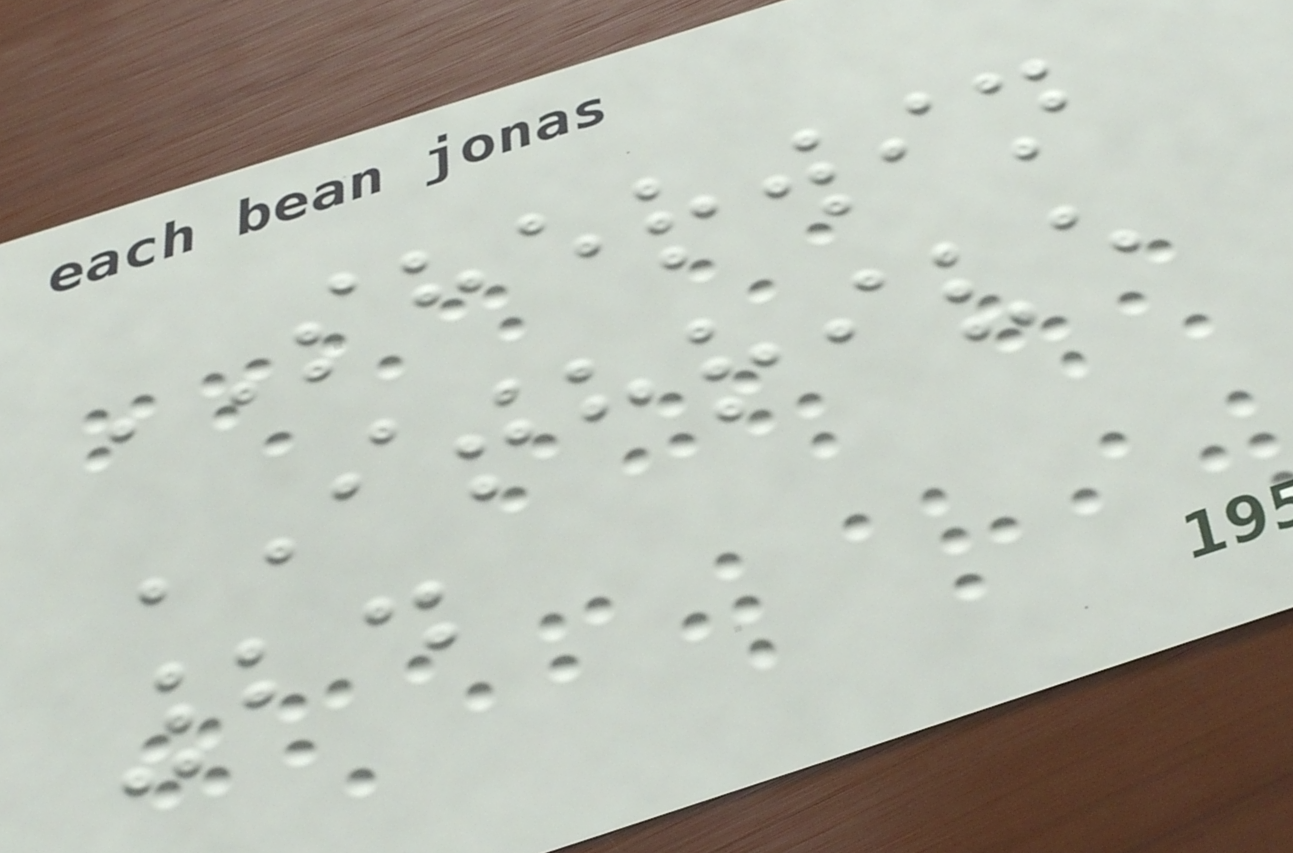SHERWIN
ITHRIVE
24
